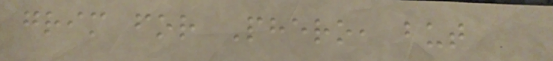grim for Phero, but
